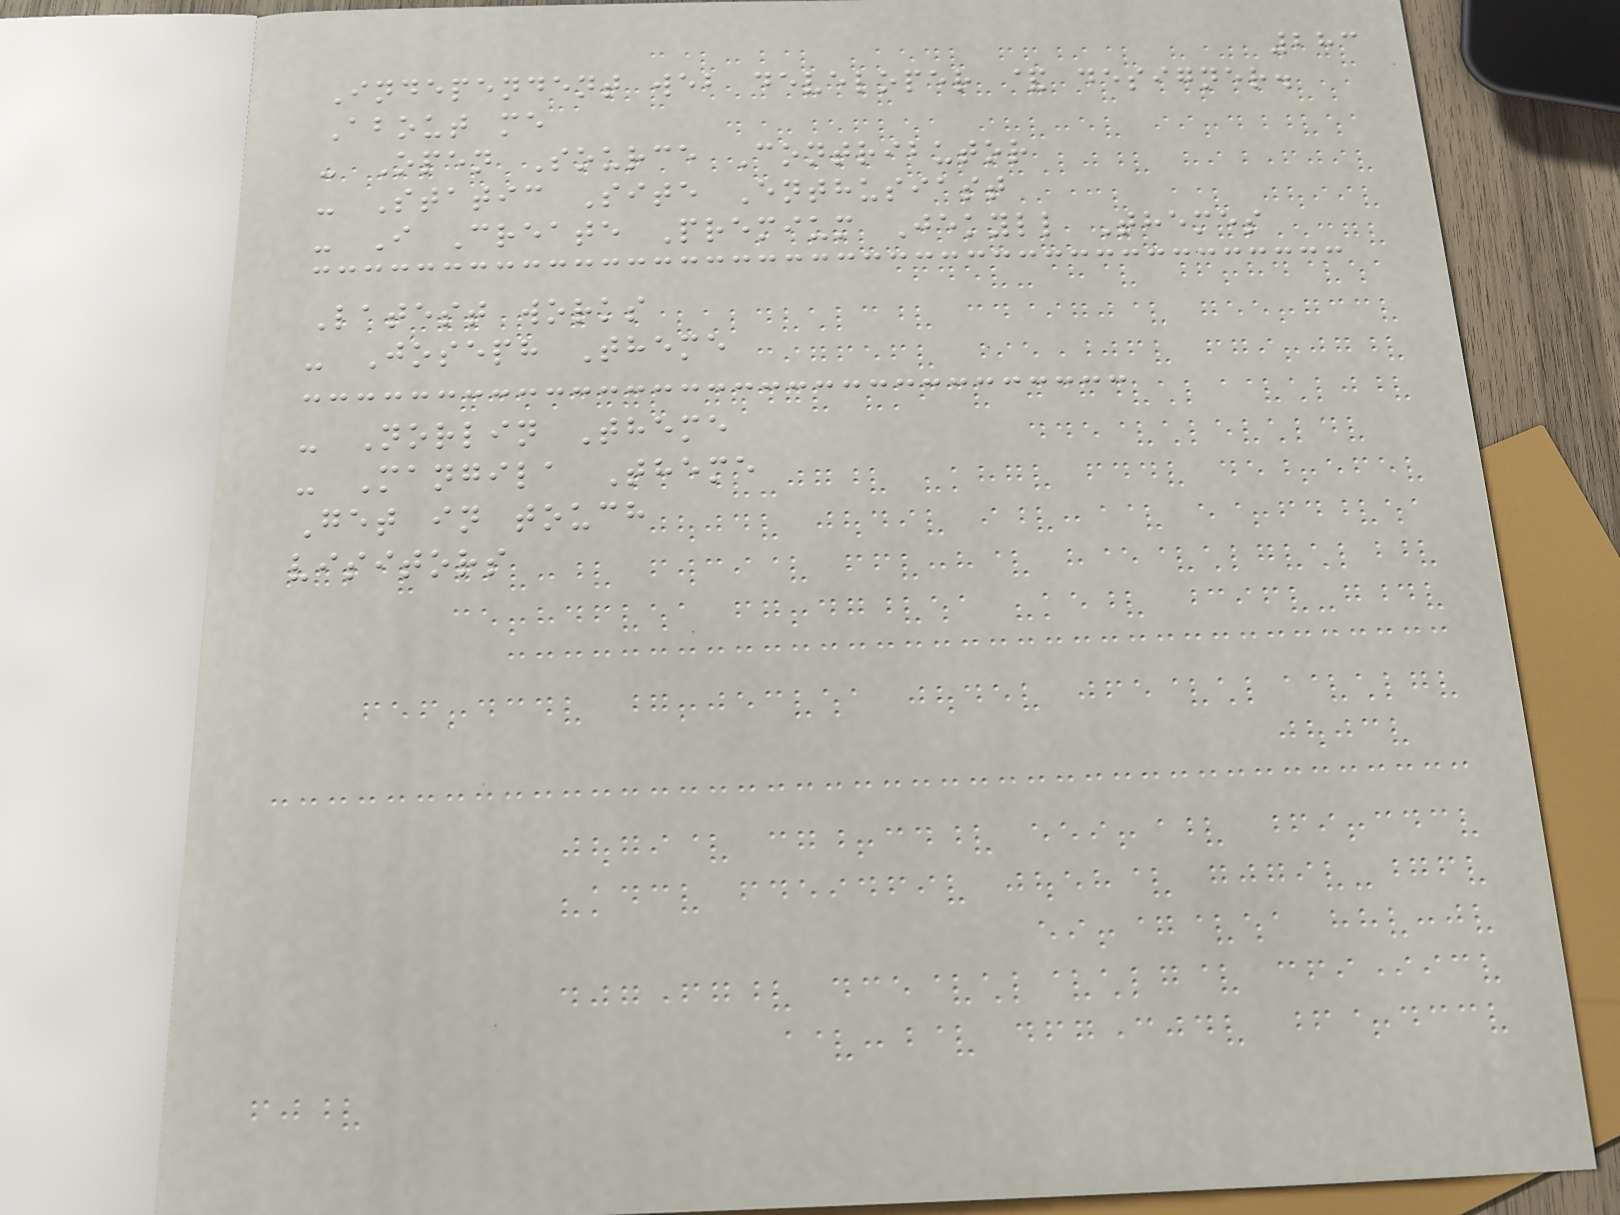283
Independent web developer & designer.
About me
- Open Source Contributor
- Static Site Enthusiast
- I Create Premium Jekyll Themes
Latest works
- Joseph Theme
- Norlin Theme
- Mangila Theme
Get in touch
visitors
